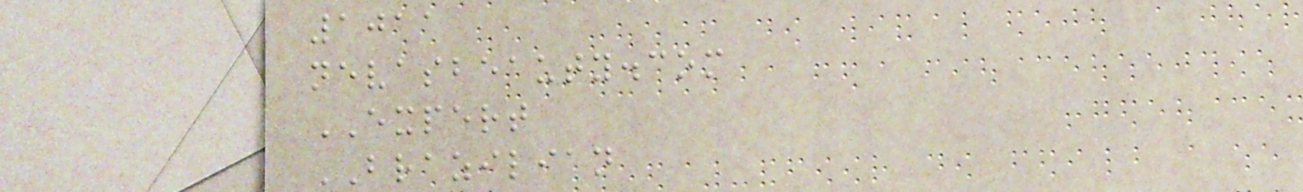1011
nevasbeauty.com
EXPERT
BRAZILIAN
